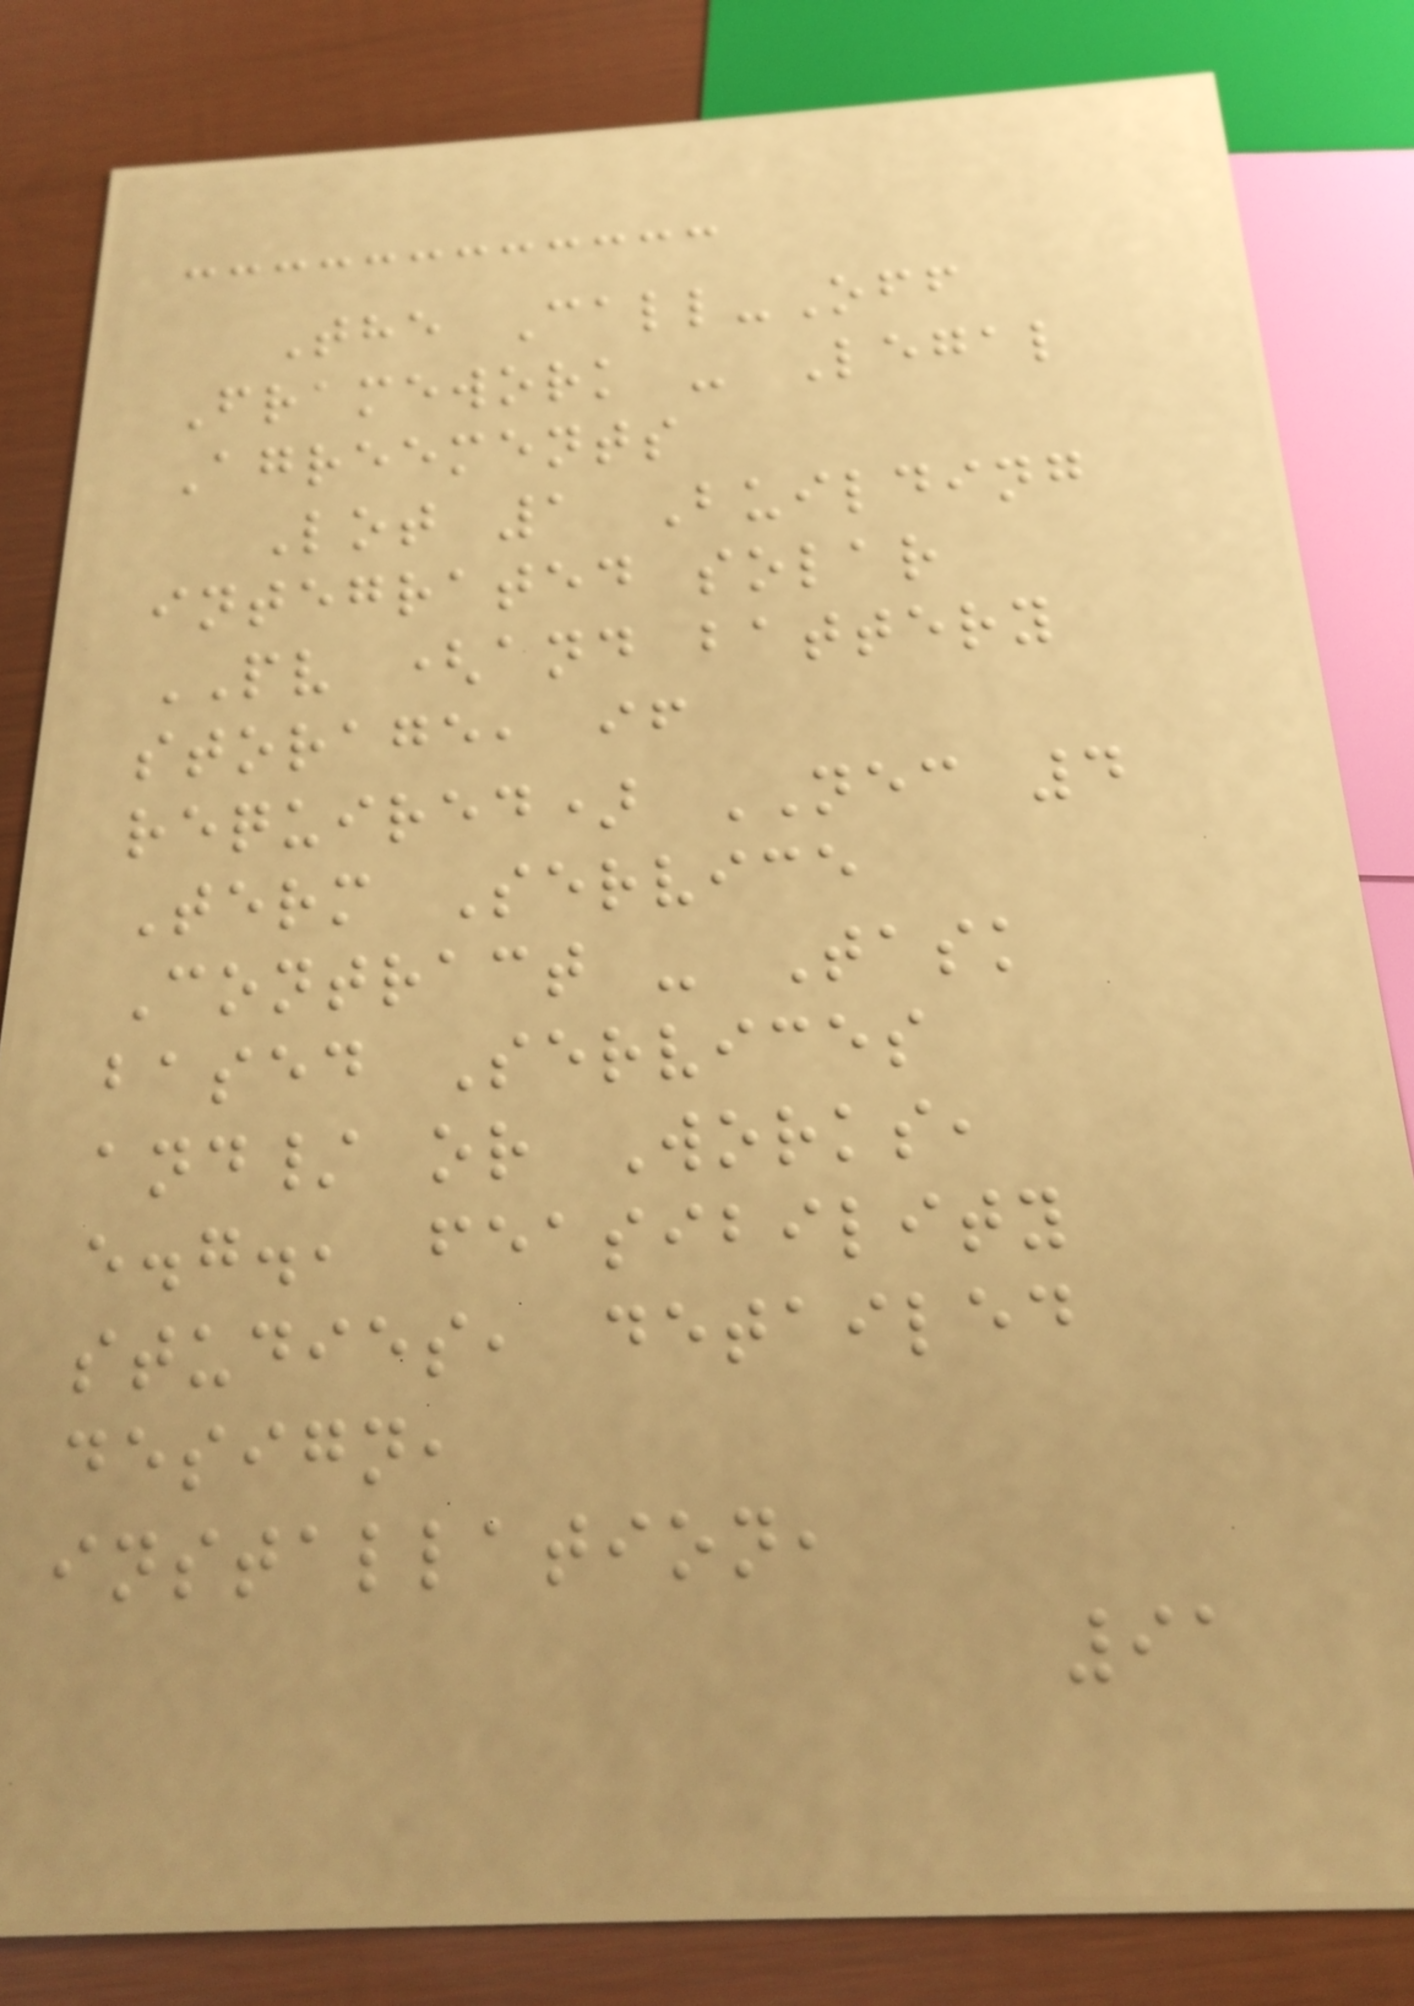The Call-Off
Framework - Legal
Agreements
Lot 1 Building
integrated solar
PV (and battery
storage, if
required) NEC 4
Term Service
Contract - Task
based Services
and/ or Works,
e.g., feasibility
studies, detailed
design,
installation,
91
